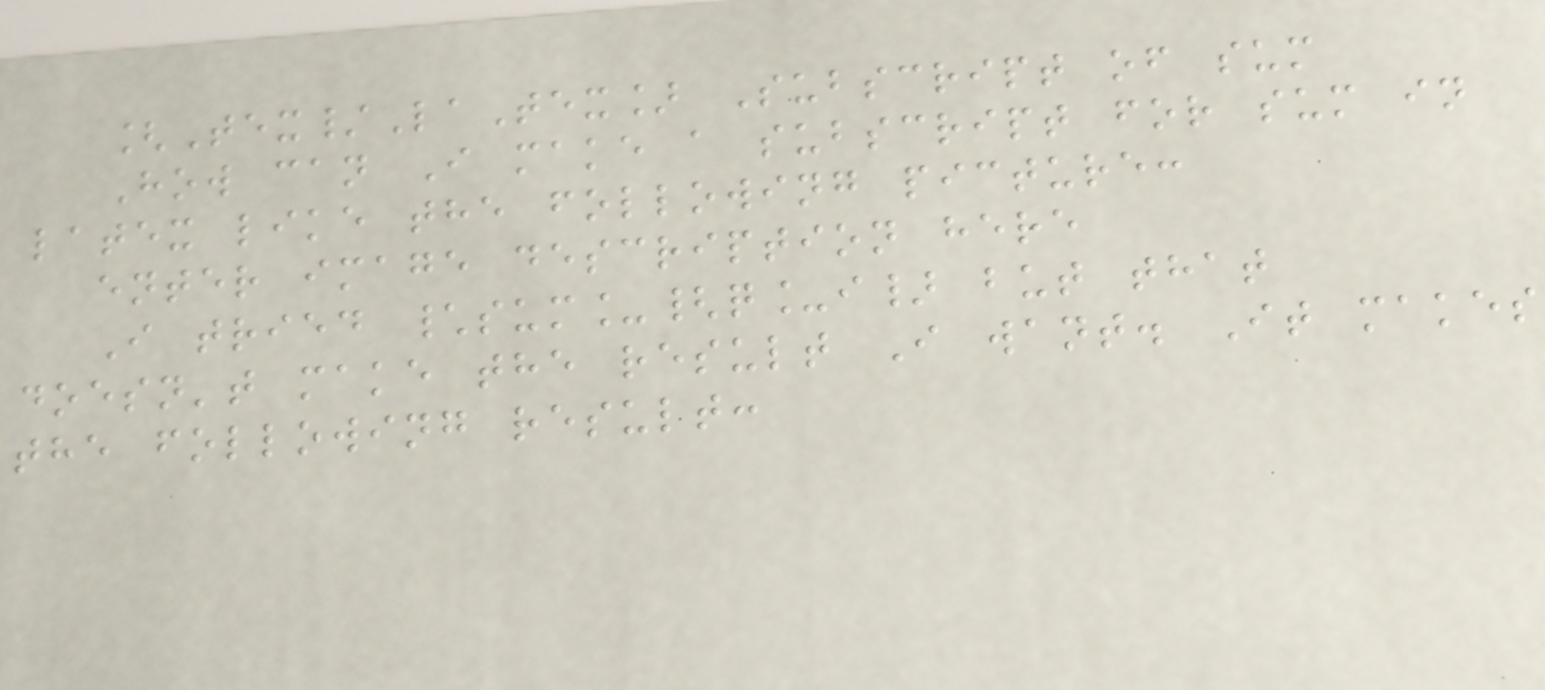[Tex/LaTex] Subscript of sum
How can I make a subscript for sum in
latex like the following picture:
enter image description here
I tried \sum_{q_i} but that
doesn't make the result I want. It makes
the following result:
